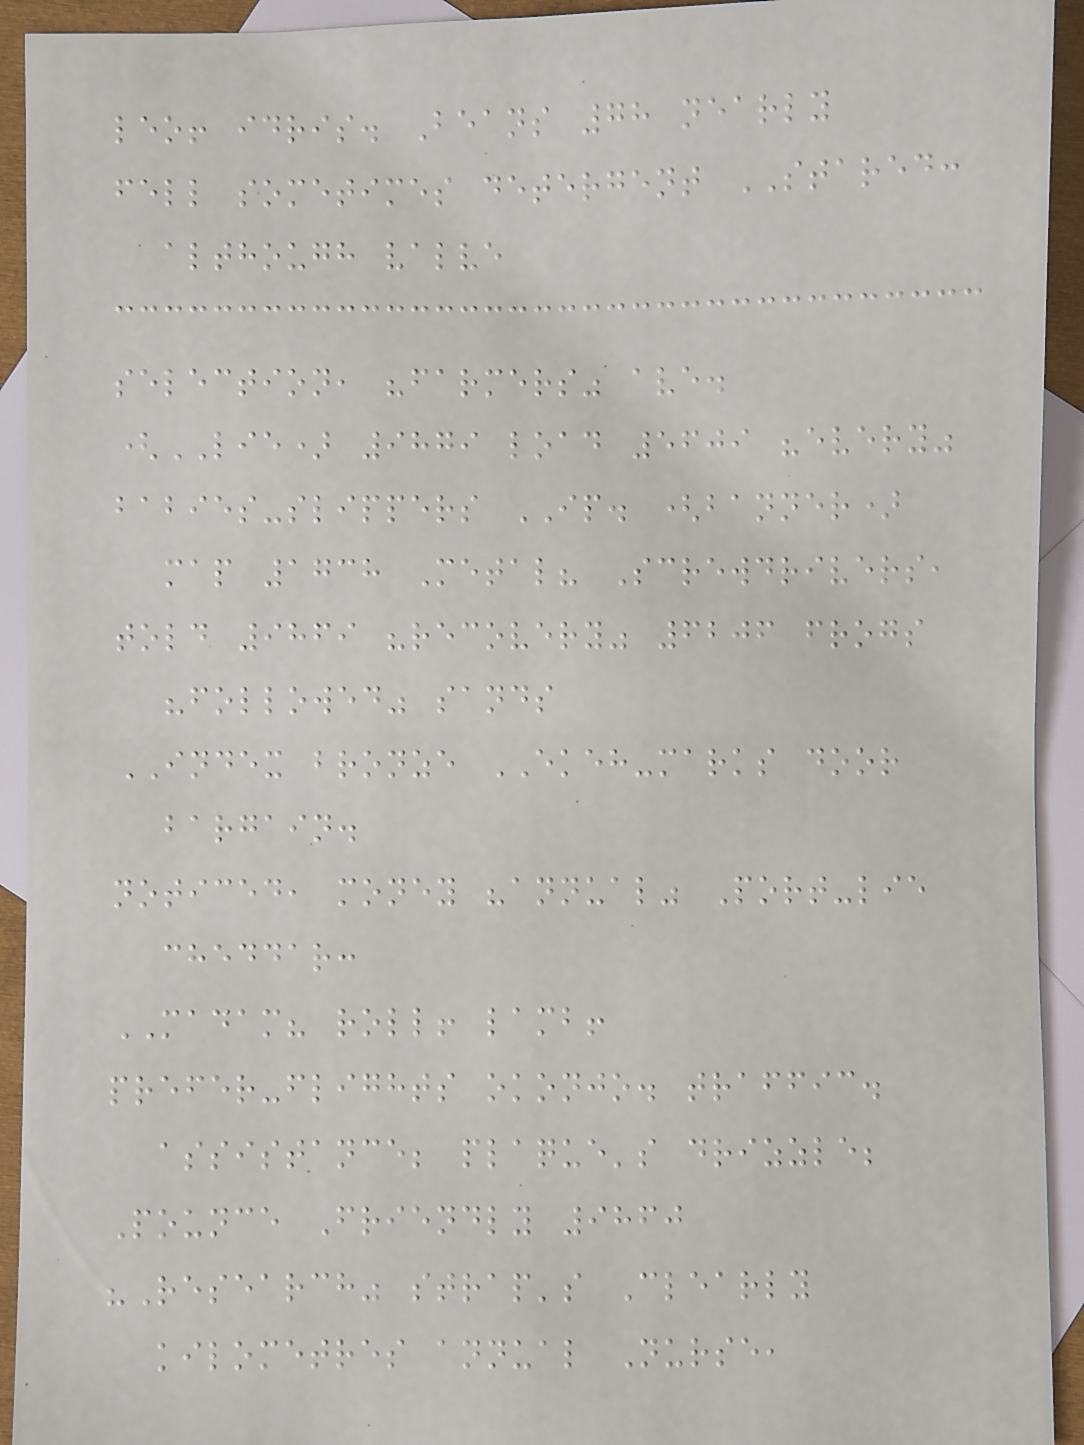leo! idris. Beans 78 nearly
fell sometimes detergent STARED:
although valve
selection, "farmers" ave.
(LIE) 9879 load 5609 "every"
babies-slippers IP. (banner)
map 1738 Metal? Screwdrivers,
told 9869 "recovery" 6206 frogs
"followed" sands
INDEX bronze EKEH-marks door
bargain.
noticed, money "annual" Port-lie
cheddar:
MADAM? roll! lamb!
prefer-flights okonjo. traffic.
assistance; plaque's drizzle;
Pounce Friendly 9860
"Research" strap's Clearly
kilometres annual Nurse,
